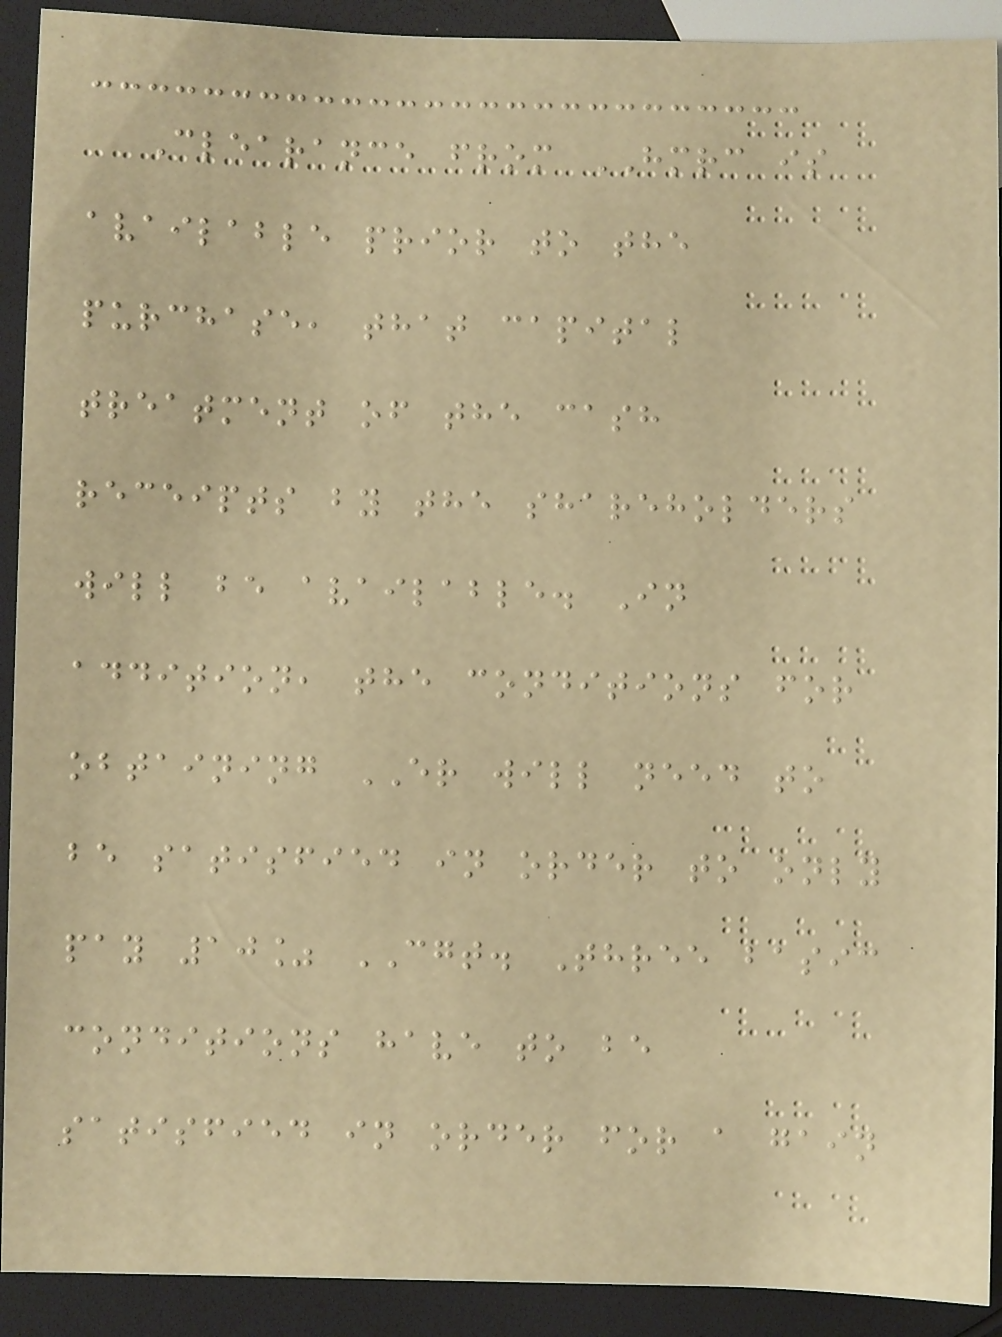Clearance from HMRC is
available prior to the
purchase, that capital
treatment of the cash
receipts by the shareholders
will be available. In
addition, the conditions for
obtaining ER will need to
be satisfied in order to only
pay 10% CGT. Three basic
conditions have to be
satisfied in order for a gain
